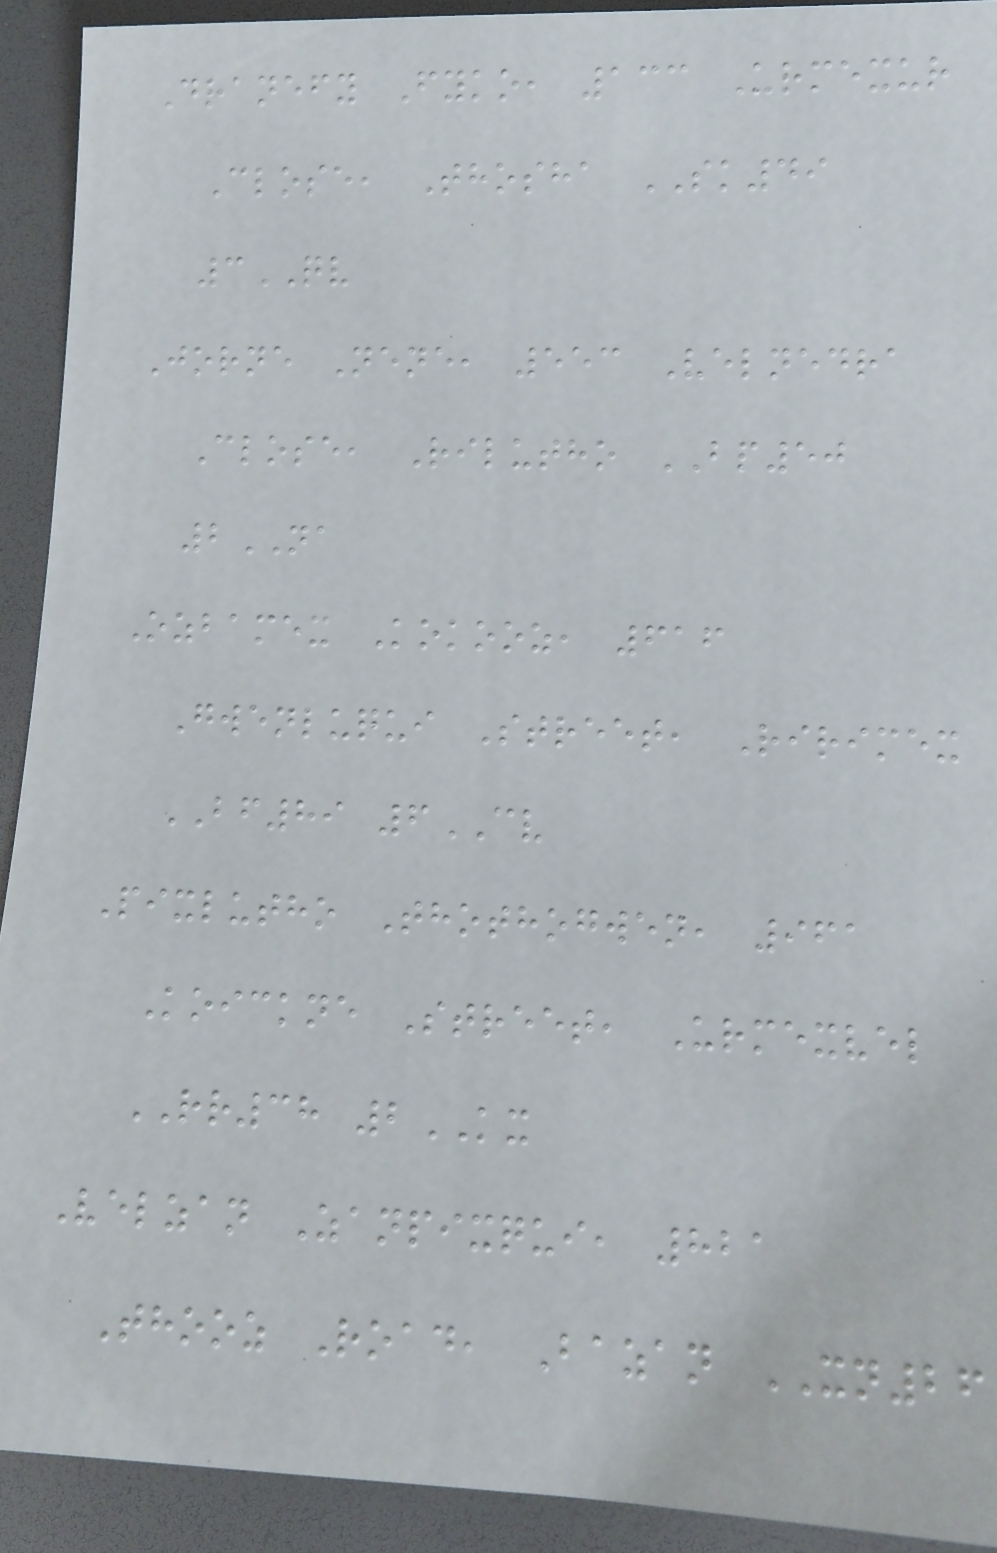Dranefy Fyko, 133 Urmexur
Close, Thosha SK49
3QV
Jorne Nene, 553 Velnedra
Close, Rilutho BP50
2NA
Ozbamex Kokooz, 616
Gwenluqui Street, Ririmex
BF89 6CV
Pixlutho Thothogwen, 961
Koickne Street, Urmexvel
RR38 2KX
Velzan Zanpixqui, 821
Thooz Road, Bazan XN26
